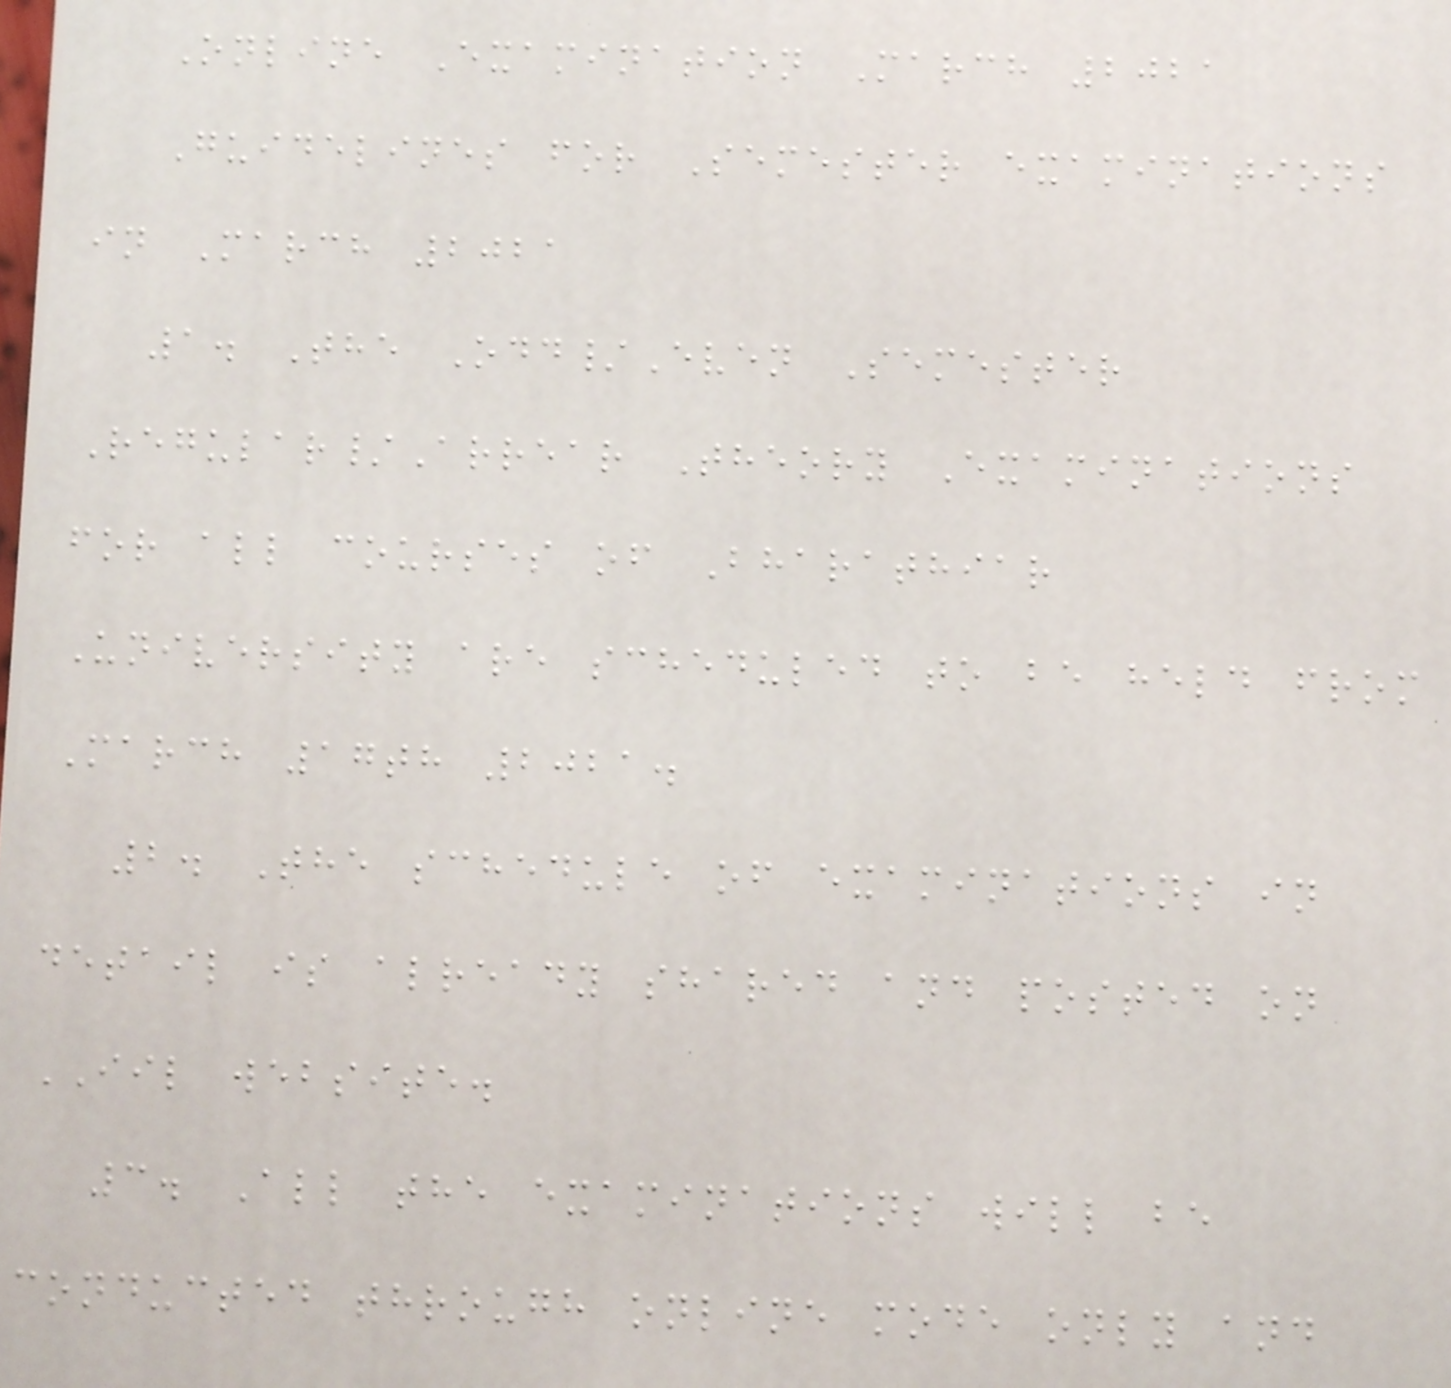Online Examination March 2021
Guidelines for Semester examinations
in March 2021
1. The Odd/Even Semester
Regular/Arrear Theory Examinations
for all courses of Bharathiar
University are scheduled to be held from
March 17th 2021.
2. The schedule of examinations in
detail is already shared and posted on
IIL website.
3. All the examinations will be
conducted through online mode only and
